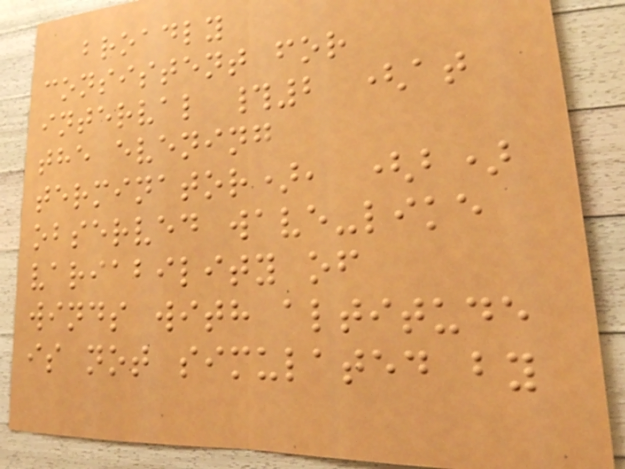broadly
consistent for
interval #2 (at
the evening
terminator), (b)
observed wave-like
variability of
winds with altitude
is not simulated by
